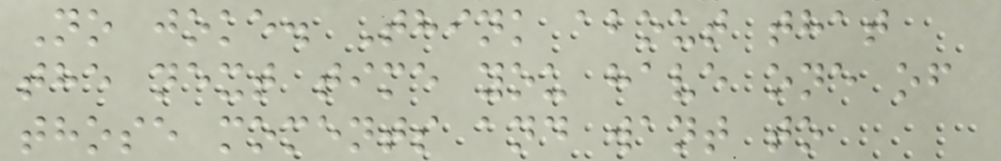No joke. Think about that
the next time you have one of
those moments and want to
